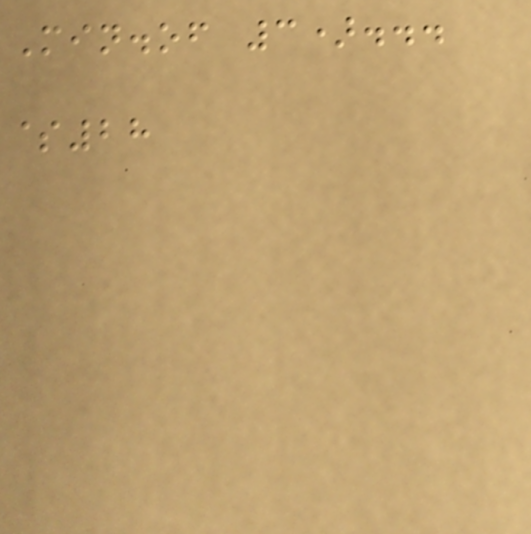Min.of 3)...
$28
